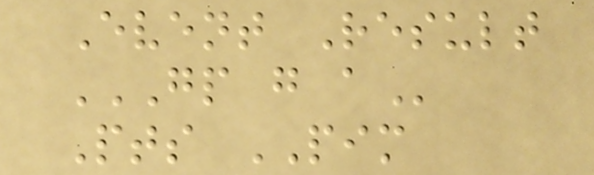Event Result
GP G A
Pts PIM
